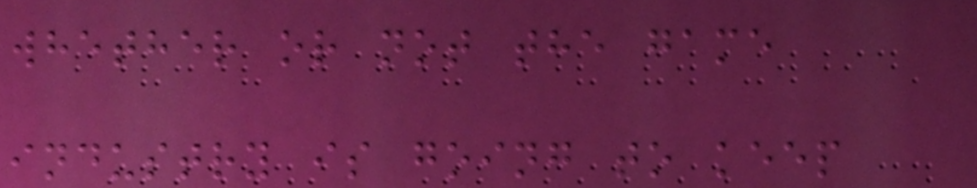whether or not the game
industry is going to keep
